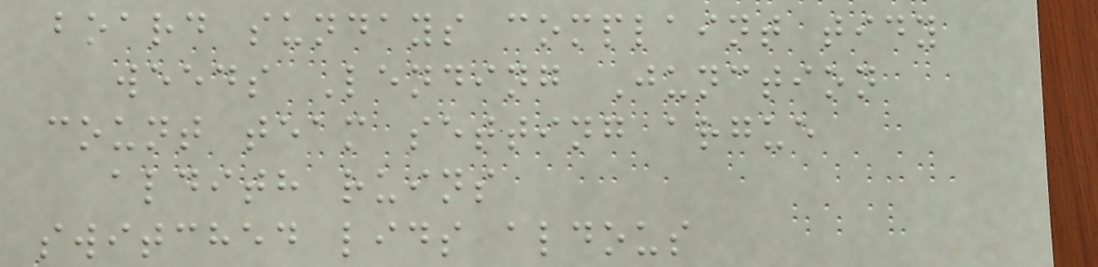board sundays complaint tidy
weeds Lending Junction
count team setting argue
aldith ruins
switched lids aldous
